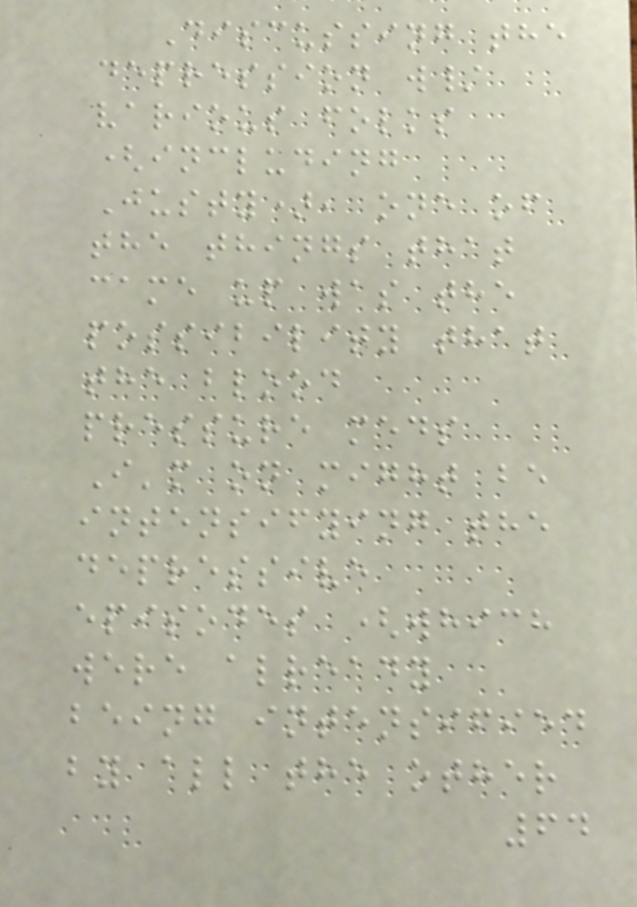Discussing the
depression w/
various folks
(including
Justy), one of
the things that
came up was the
possibility that
the blood
pressure meds
I'm on might be
intensifying the
depressive
episodes (which
were already
being intensified
by all the other
64
